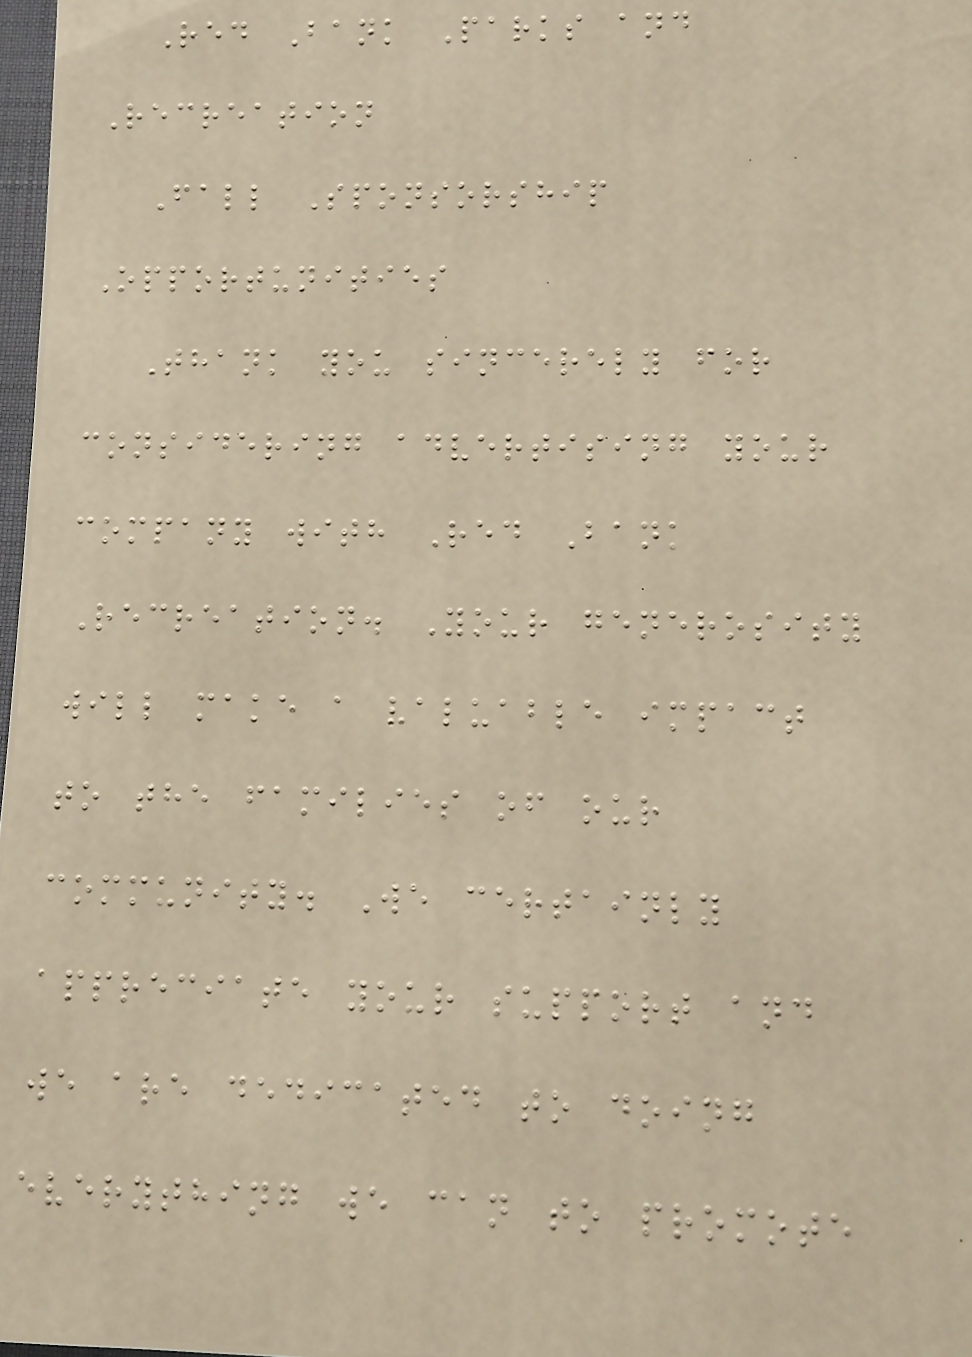Red Bank Parks and
Recreation
Fall Sponsorship
Opportunities
Thank you sincerely for
considering advertising your
company with Red Bank
Recreation. Your generosity
will make a valuable impact
to the families of our
community. We certainly
appreciate your support and
we are dedicated to doing
everything we can to promote
